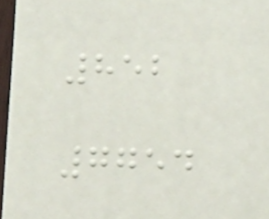852
7754
